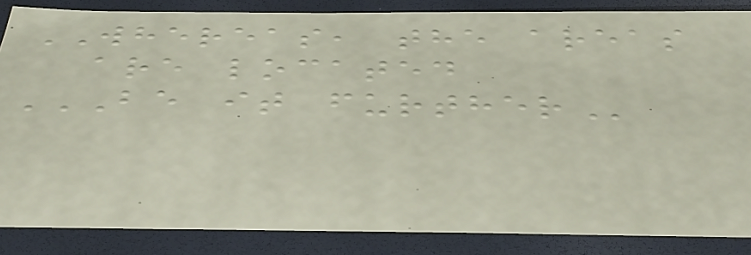WHEREAS, the areas
are located
BE IT FURTHER
